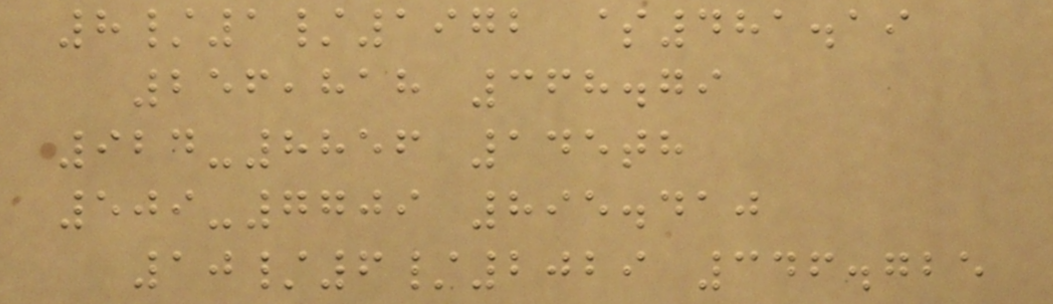8/1/1972 $481.19
256,818 368.79
924-8856 145th
509-7709 895.410
10/6/2029 346.725
